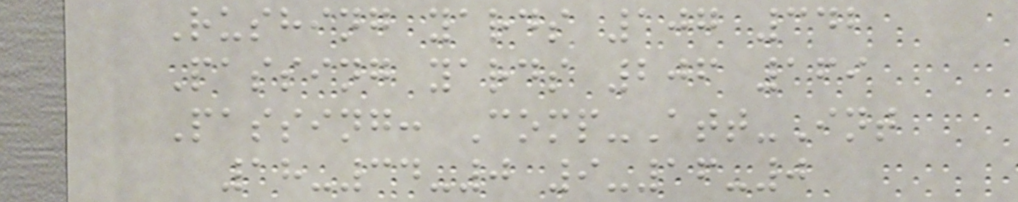Rushing yards 107 342
Passing yards 206 169
Passing: Comp-Att-Int
18-34-0 9-16-0
